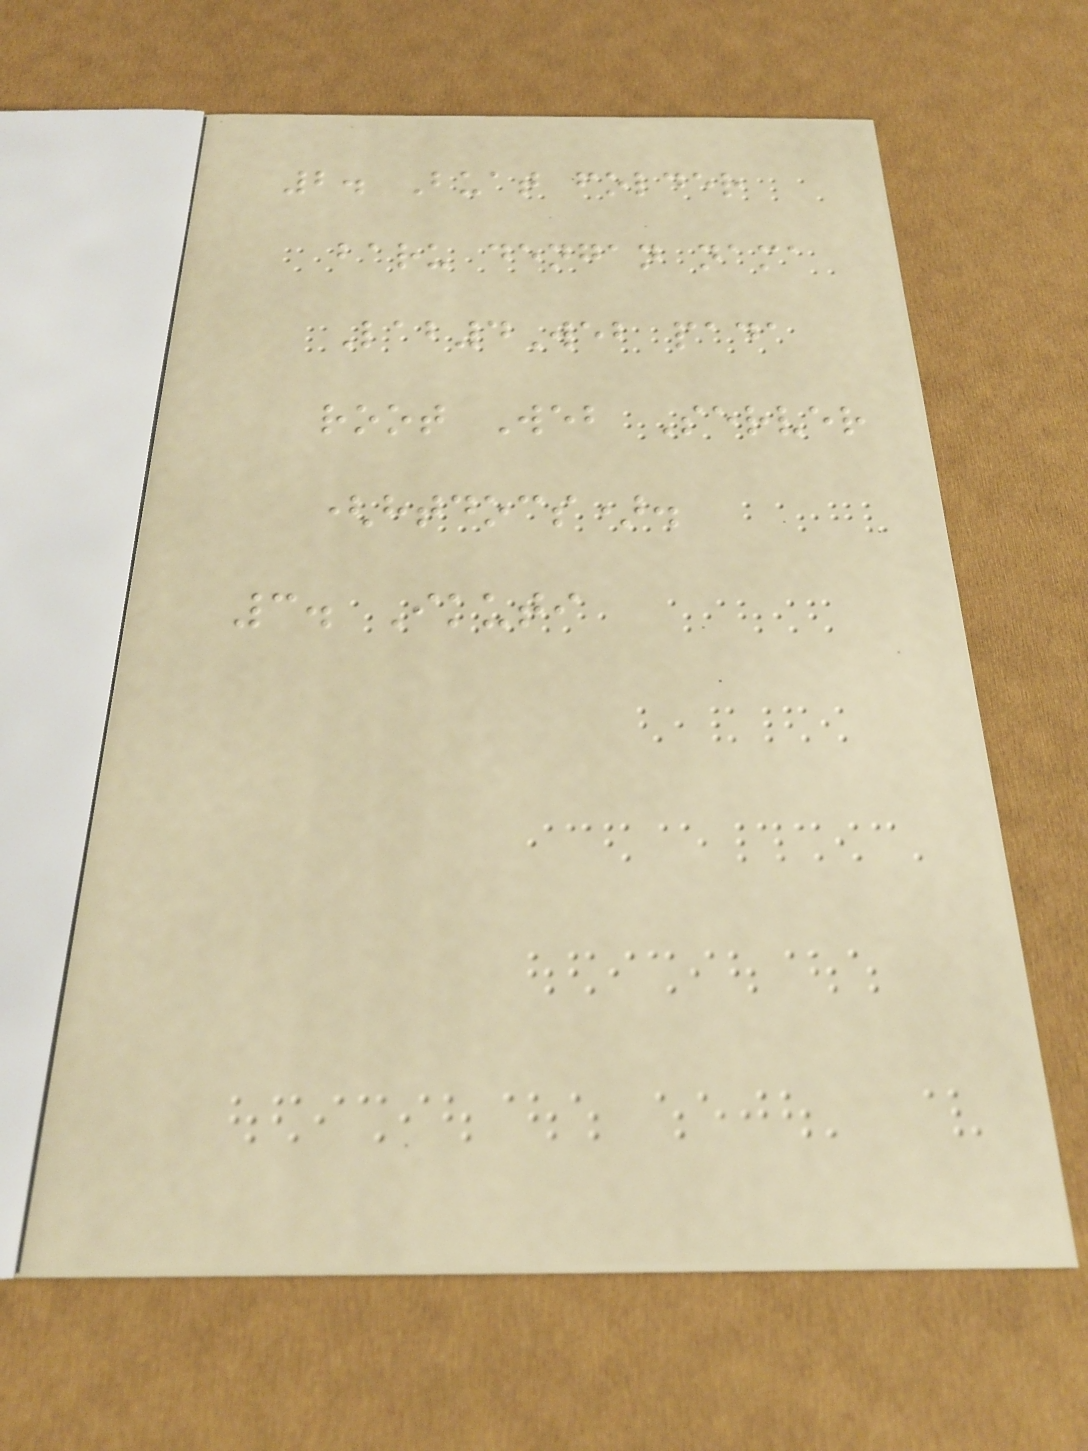2. Buat folder
baru dengan nama
Lab4Web pada
root Web Server
(htdocs).
3. Ikuti
